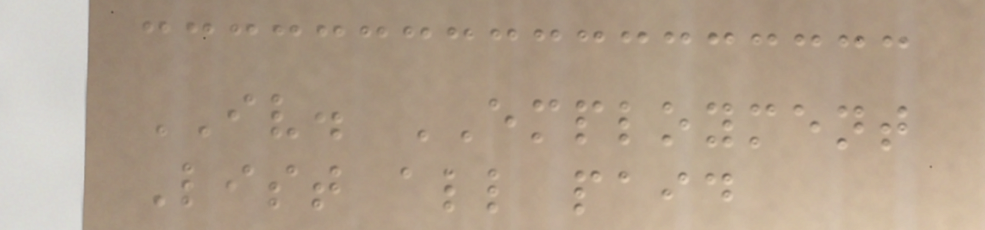IV. EMPLOYMENT
List all paid
